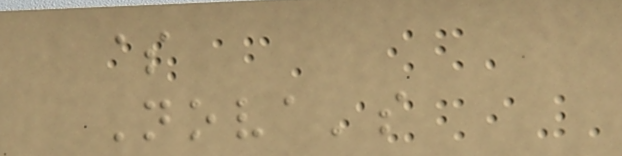$
Nova's
